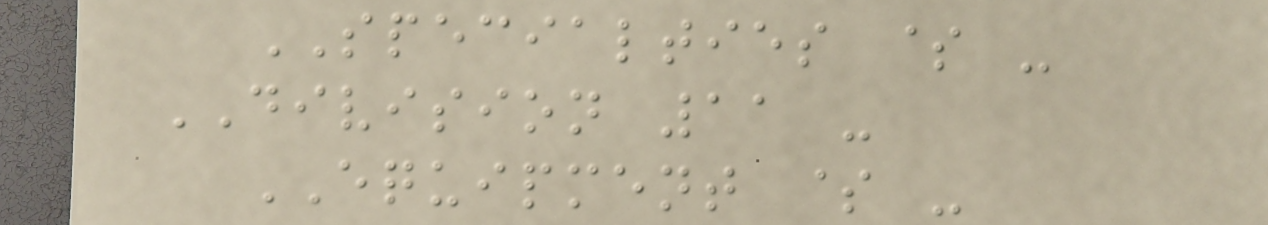SPECIALTIES $ -
DIVISION 11 -
EQUIPMENT $ -
